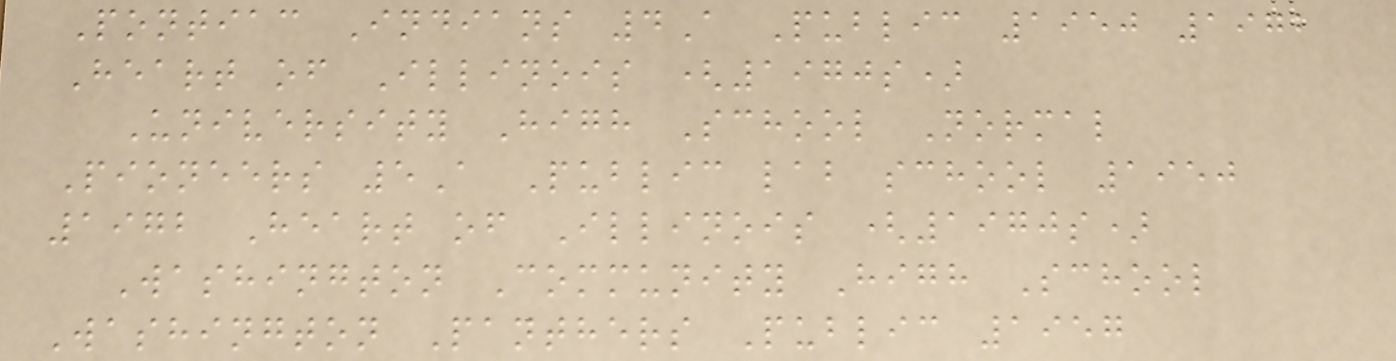Pontiac Indians 4A Public 1950 1972
Heart of Illinois (1970s)
University High School Normal
Pioneers 5A Public lab school 1950
1972 Heart of Illinois (1970s)
Washington Community High School
Washington Panthers Public 1957
